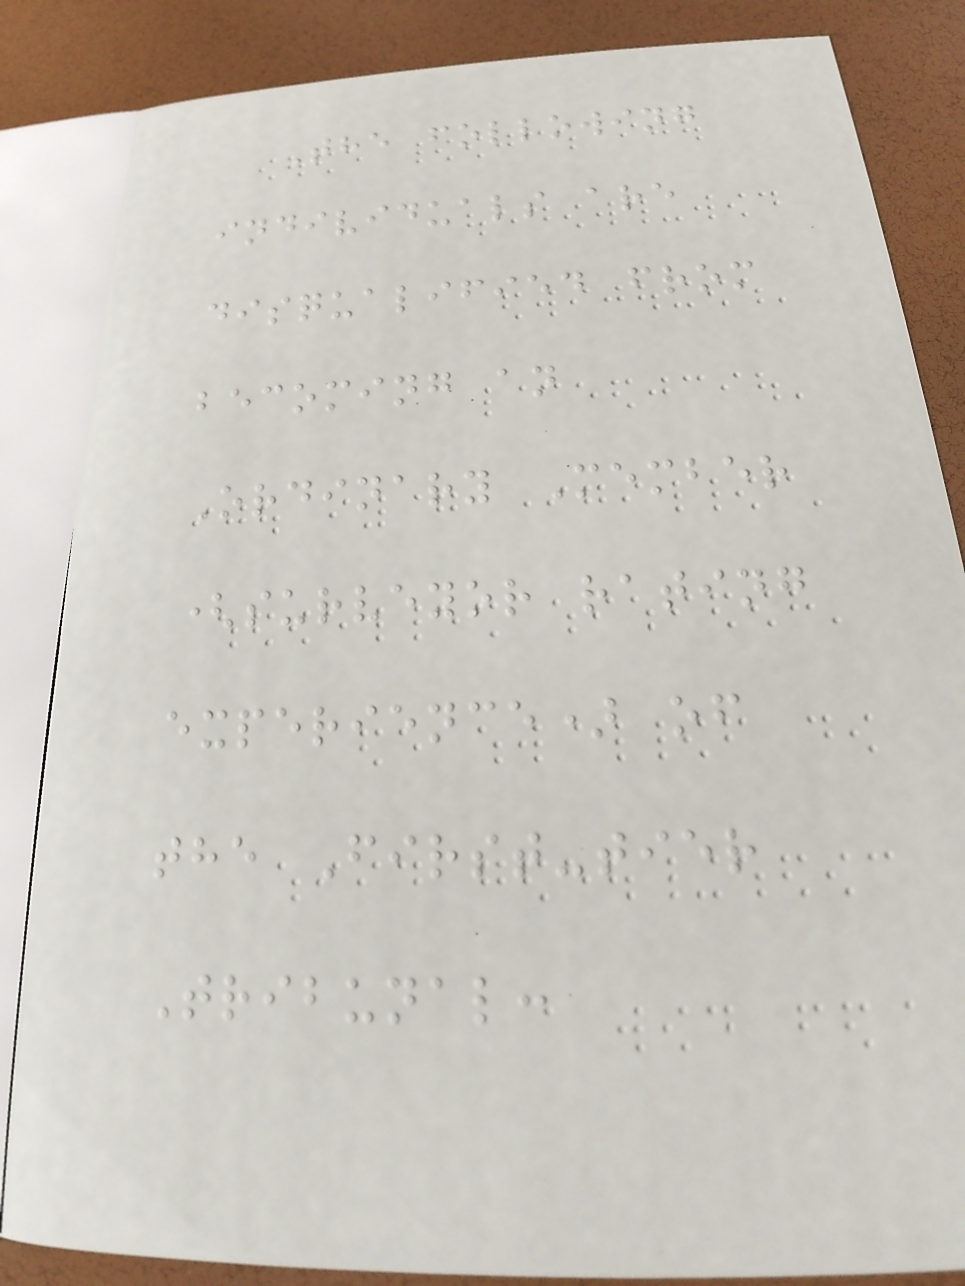The following
individuals are
disqualified from
becoming an
Ordinary Member
(surveyor rating
experience) of
the First-tier
Tribunal:
